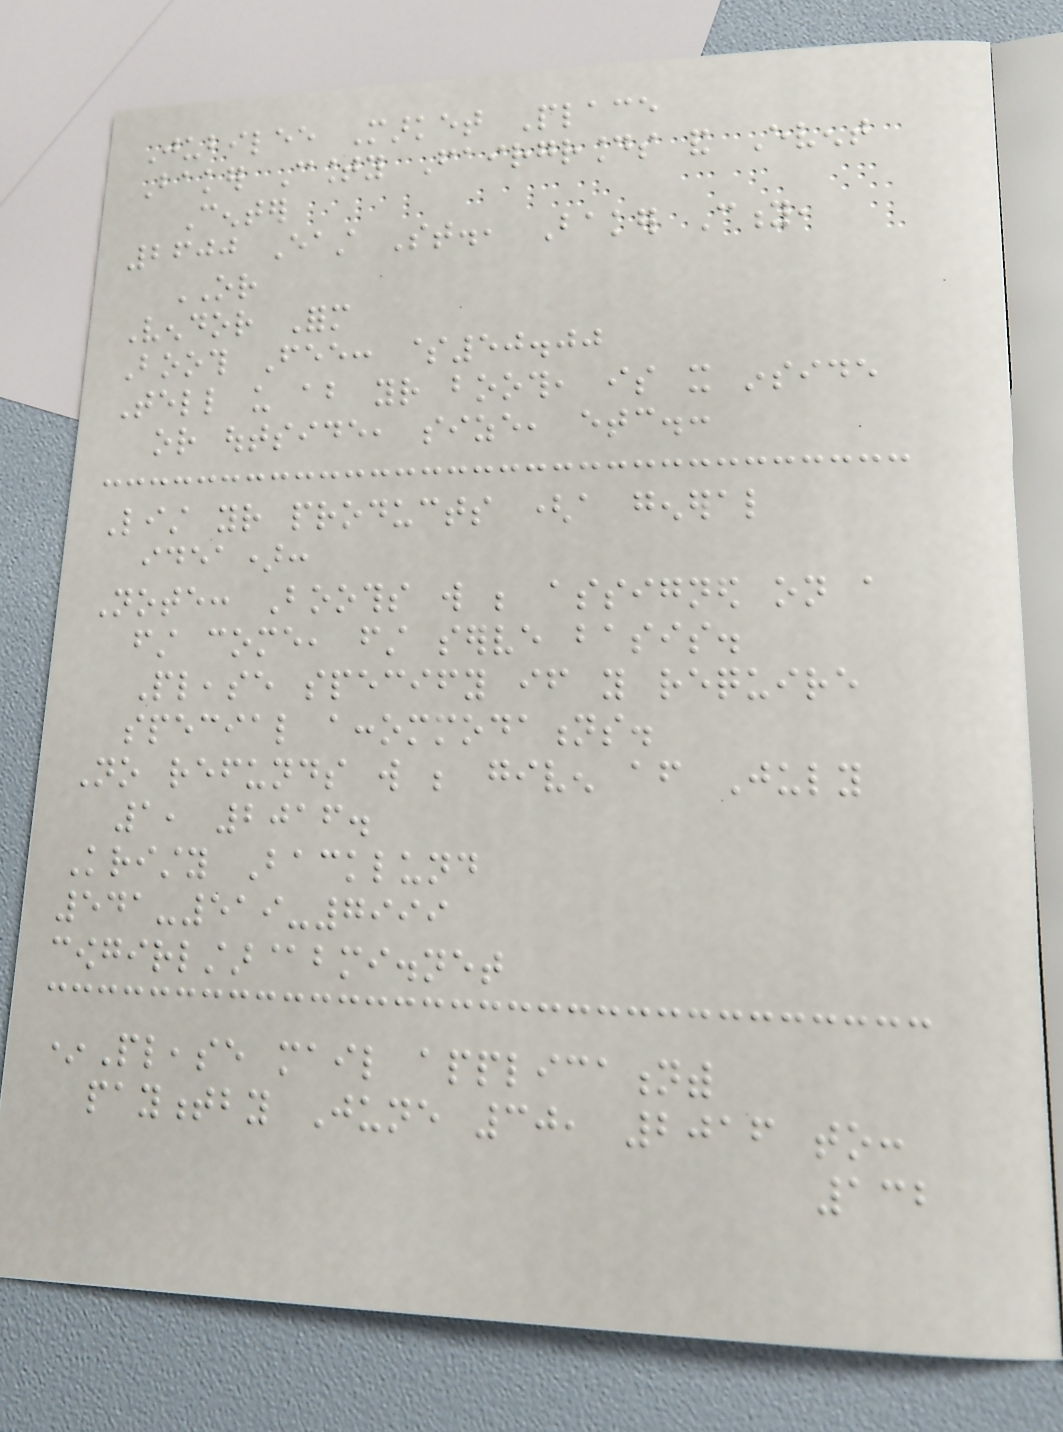Jubilee Market Place
Baker County Fairgrounds and Event
Center
2600 East St., Baker City,
OR
Vendor Form
Booth Fee: $50.00
Tell us about your booth, is it inside
or outside, size, etc.:
List your products (a general
idea):
Note: Booths will be assigned on a
first come, first serve basis.
Please specify if you require
special accommodations.
No refunds will be given after July
1, 2016.
Kristy Backlund
541-519-7999
cowgirlstar@bmi.net
*Please mail applicationwith
paymentby June 30, 2016 to:
132
